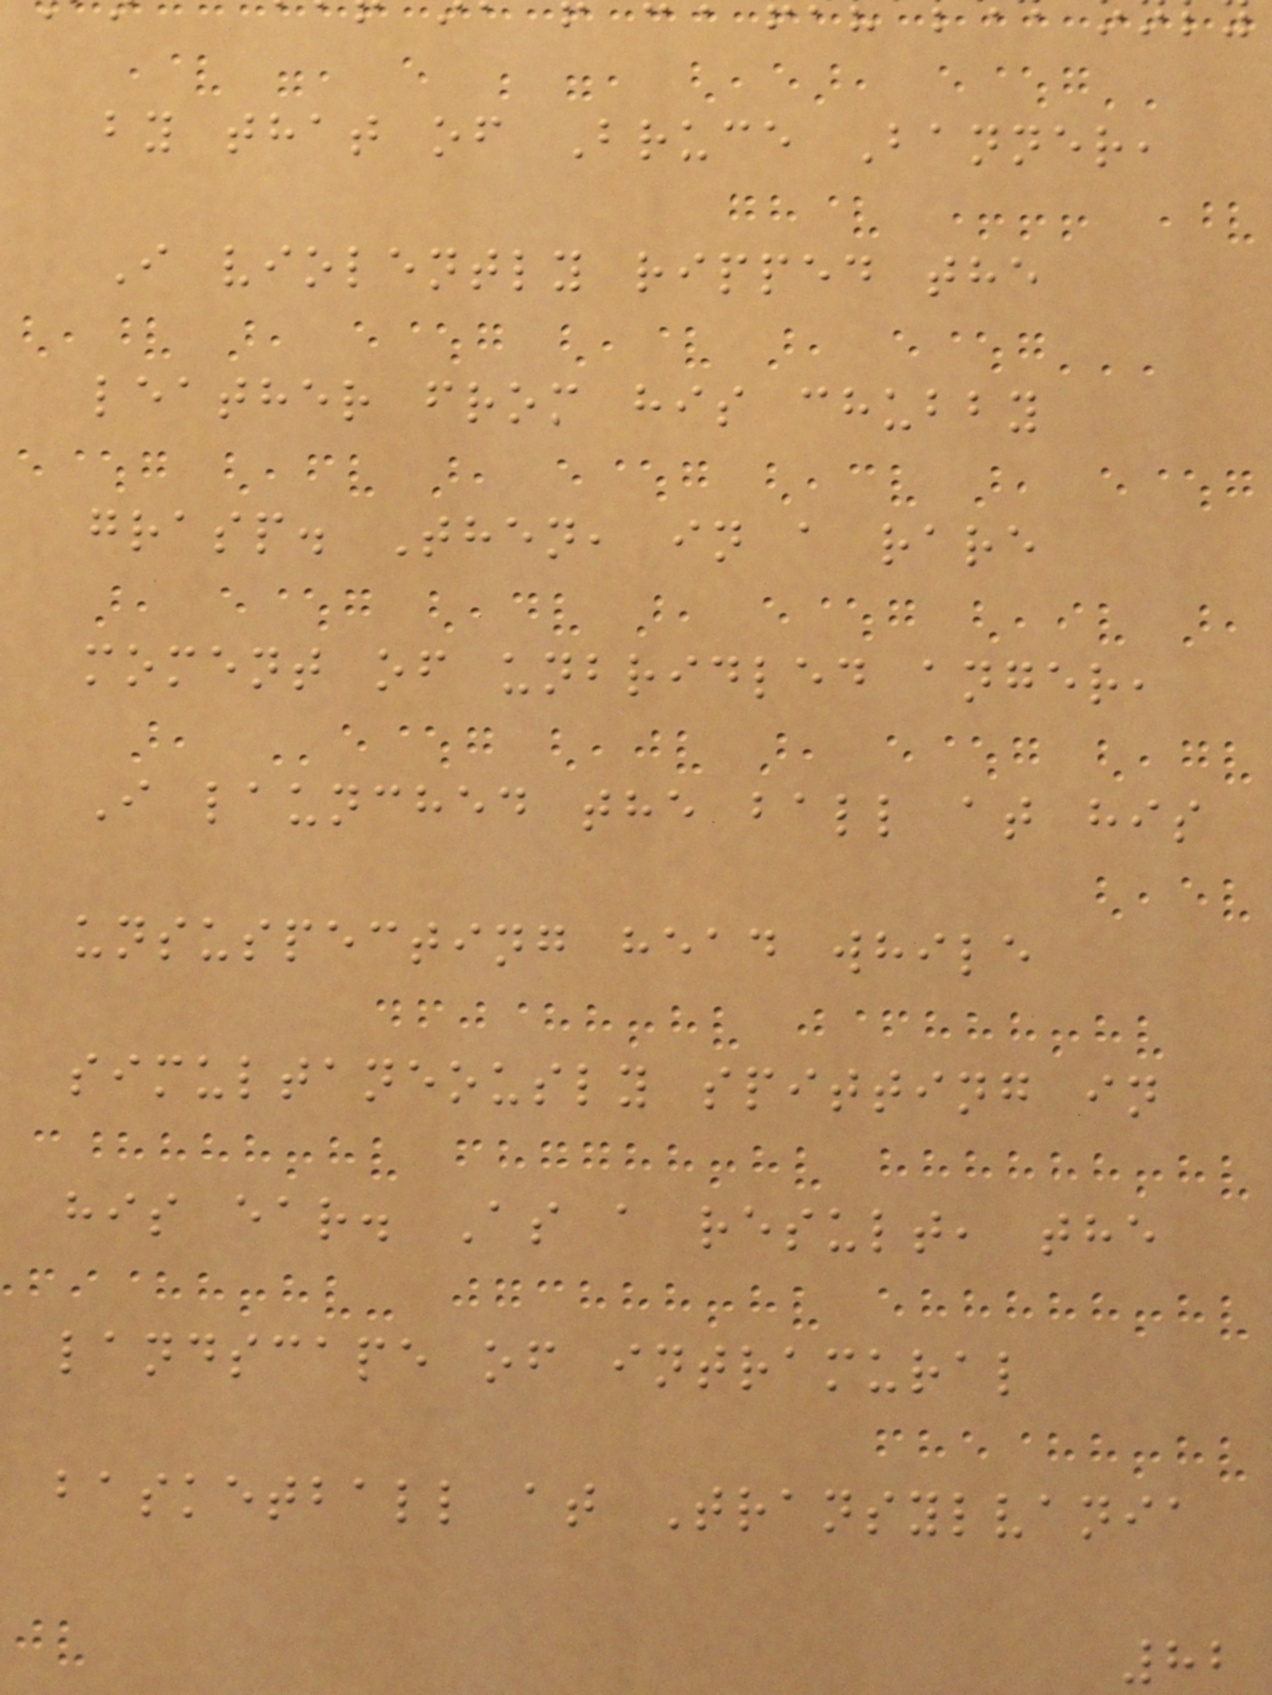by that of Bruce Banner,
I violently ripped the
leather from his chubby
grasp. Then, in a rare
moment of unbridled anger,
I launched the ball at his
unsuspecting head while
simultaneously spitting in
his ear. As a result, the
landscape of intramural
basketball at Transylvania
82
